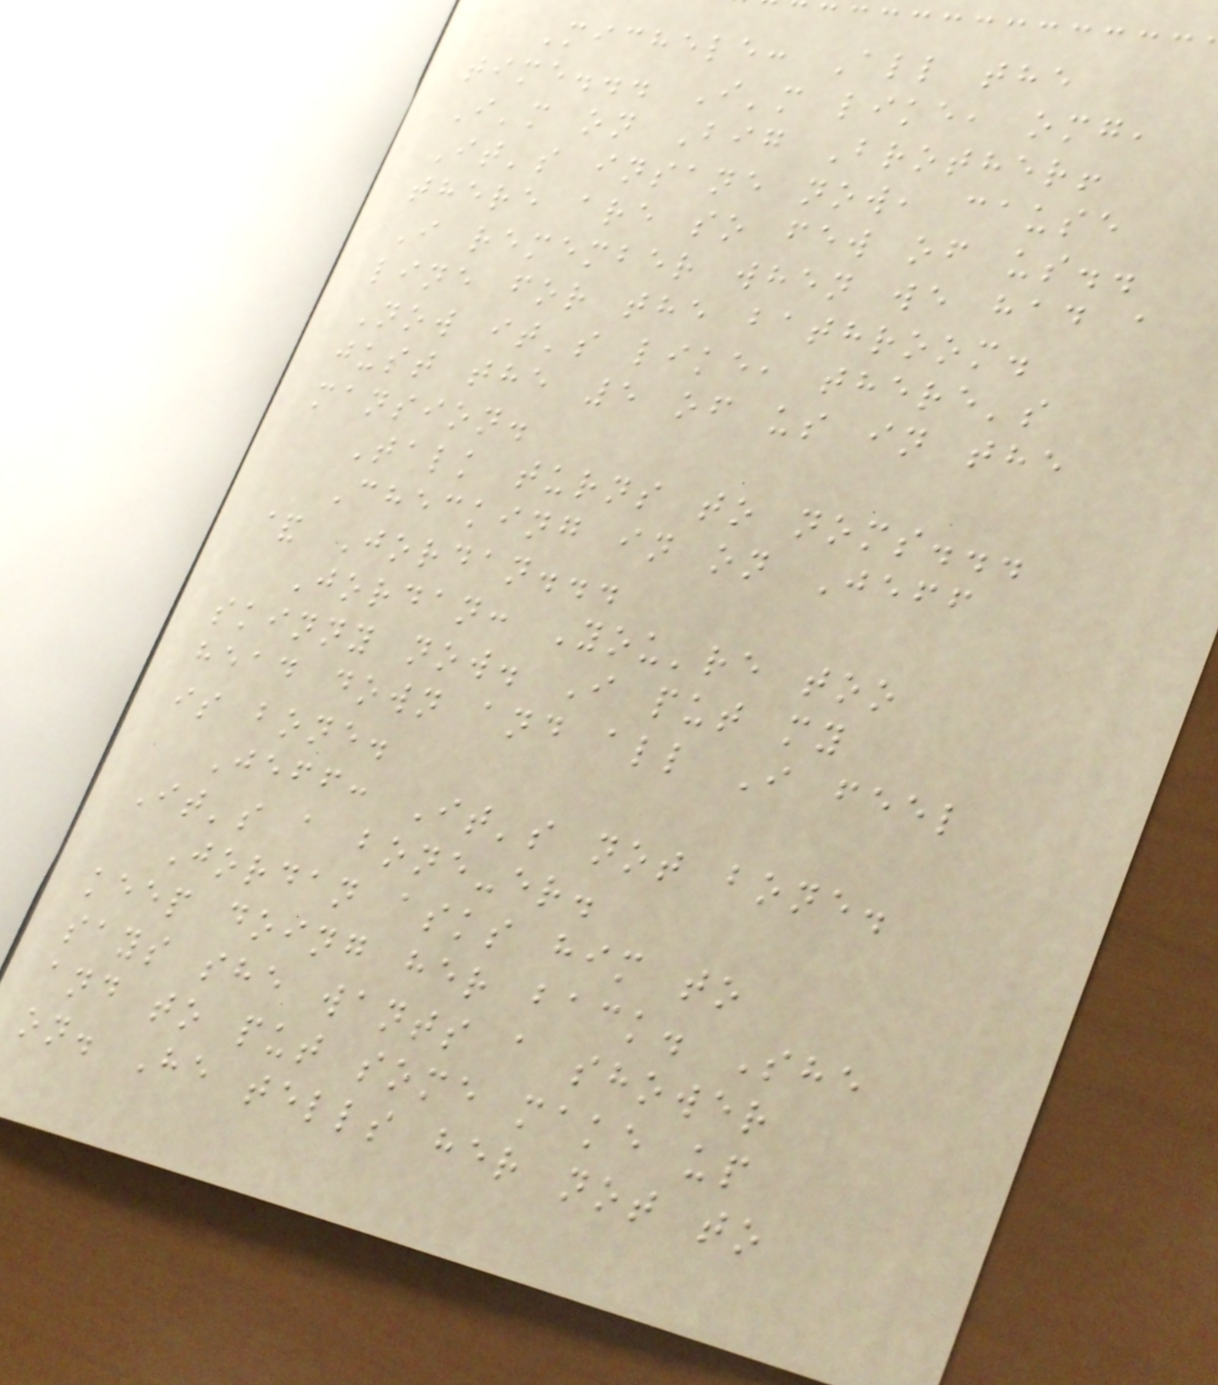Michele: All the
time... I'm like, omg,
I'm on Big Brother!
It's insane now, cause
there are so few of us..
I remember when we had a
line for the bathroom.
Now it's like, there's
just the 5 of us in the
mansion.
Talk turns to noms...
Checking in on Jeff
& Jordan...
Jordan: You're too
skinny now. I put my
head down and all I feel
is bone.
Jeff: It's not bone.
It's a bone-er.
Jordan asks him to
keep doing her back. She
says she wants a shower
and to put some make up
on. He tells her not to
